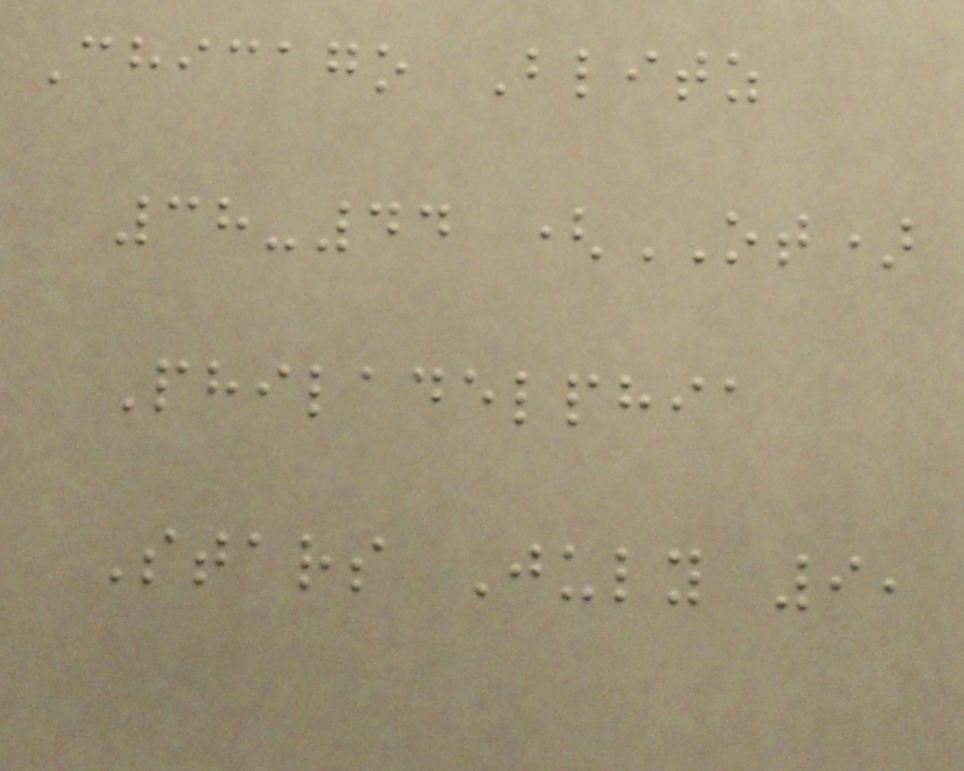Chicago Blitz
38-44 (OT)
Philadelphia
Stars July 9,
